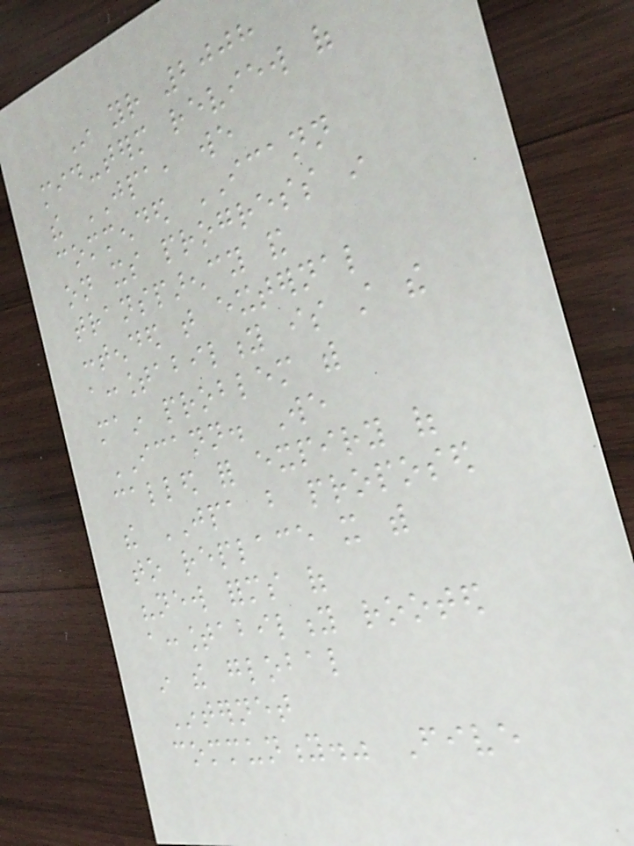In your 2008
mid-term review of
the JPA, we
commended ICANN
on its progress in
transparency and
contended that external
accountability is still the
main problem with
ICANN. We
called for expiry of
the JPA but proposed
to replace it with
"new forms of
accountability rooted
in the global
Internet
community." Five
